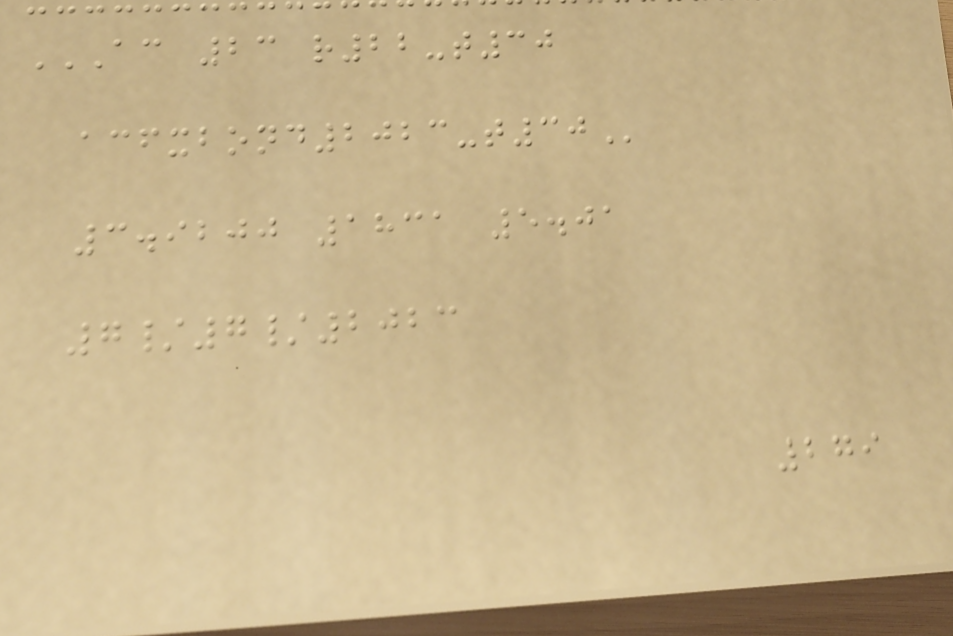AC 23 R22-T30
ACFXBOND2023-T30
3.9200 1831 5.01
7/7/2023
279
